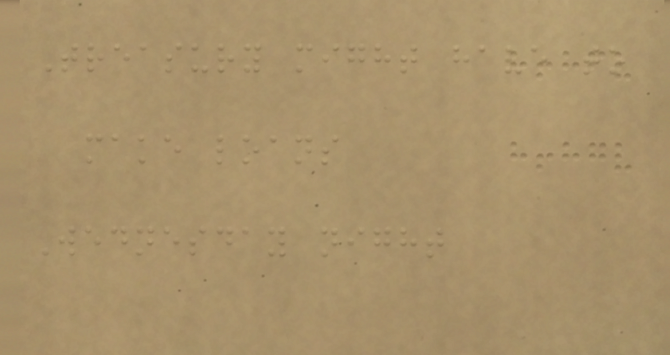Treasury might have to
make loans
Wednesday night
